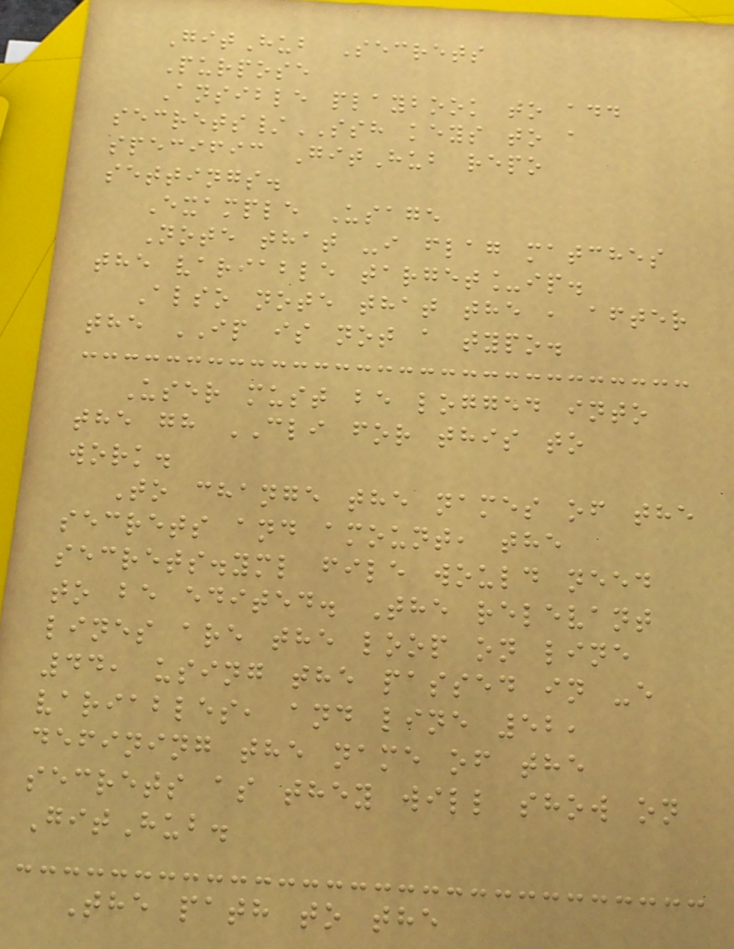GitHub Secrets
Purpose
Ansible playbook to add
secrets/SSH keys to a
specific GitHub repo
settings.
Example Usage
Note that -i flag matches
the variable target_ip.
Also note that the , after
the IP is not a typo.
User must be logged into
the gh CLI for this to
work.
To change the names of the
secrets and amount, the
secrets.yml file would need
to be edited. The relevant
lines are the loop on line
44, using the passed in -e
variables, and line 52,
defining the name of the
secrets as they will show on
GitHub.
The path to the
